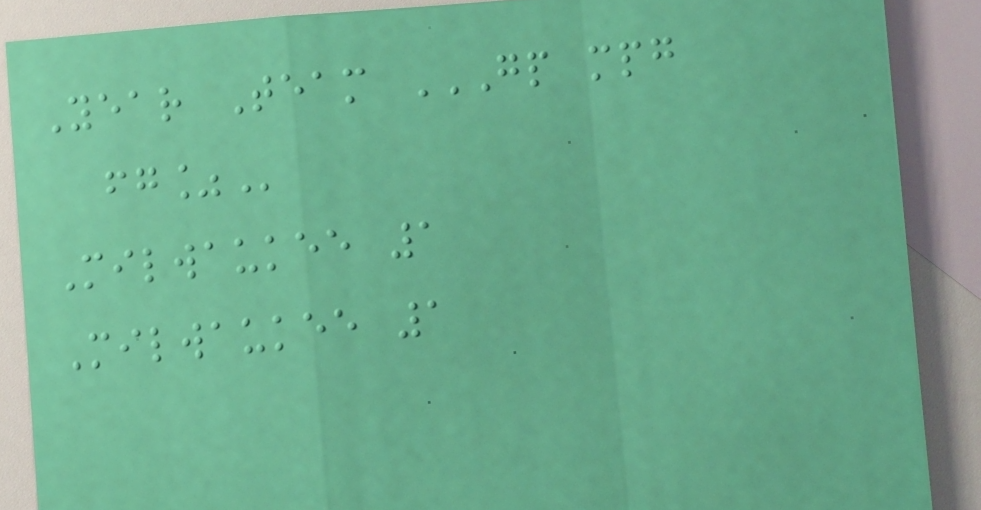Year Team GP MPG
FG%
Milwaukee 1
Milwaukee 1
